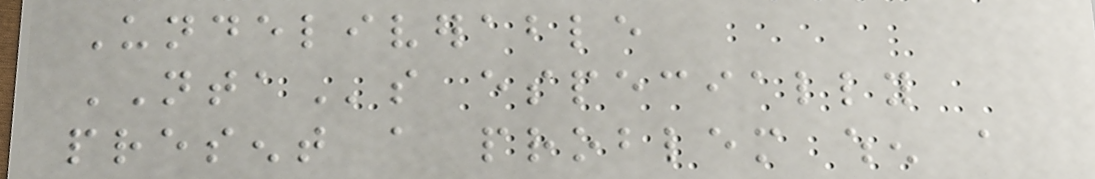Undeliverable
NTAs especially
present a problem when a
